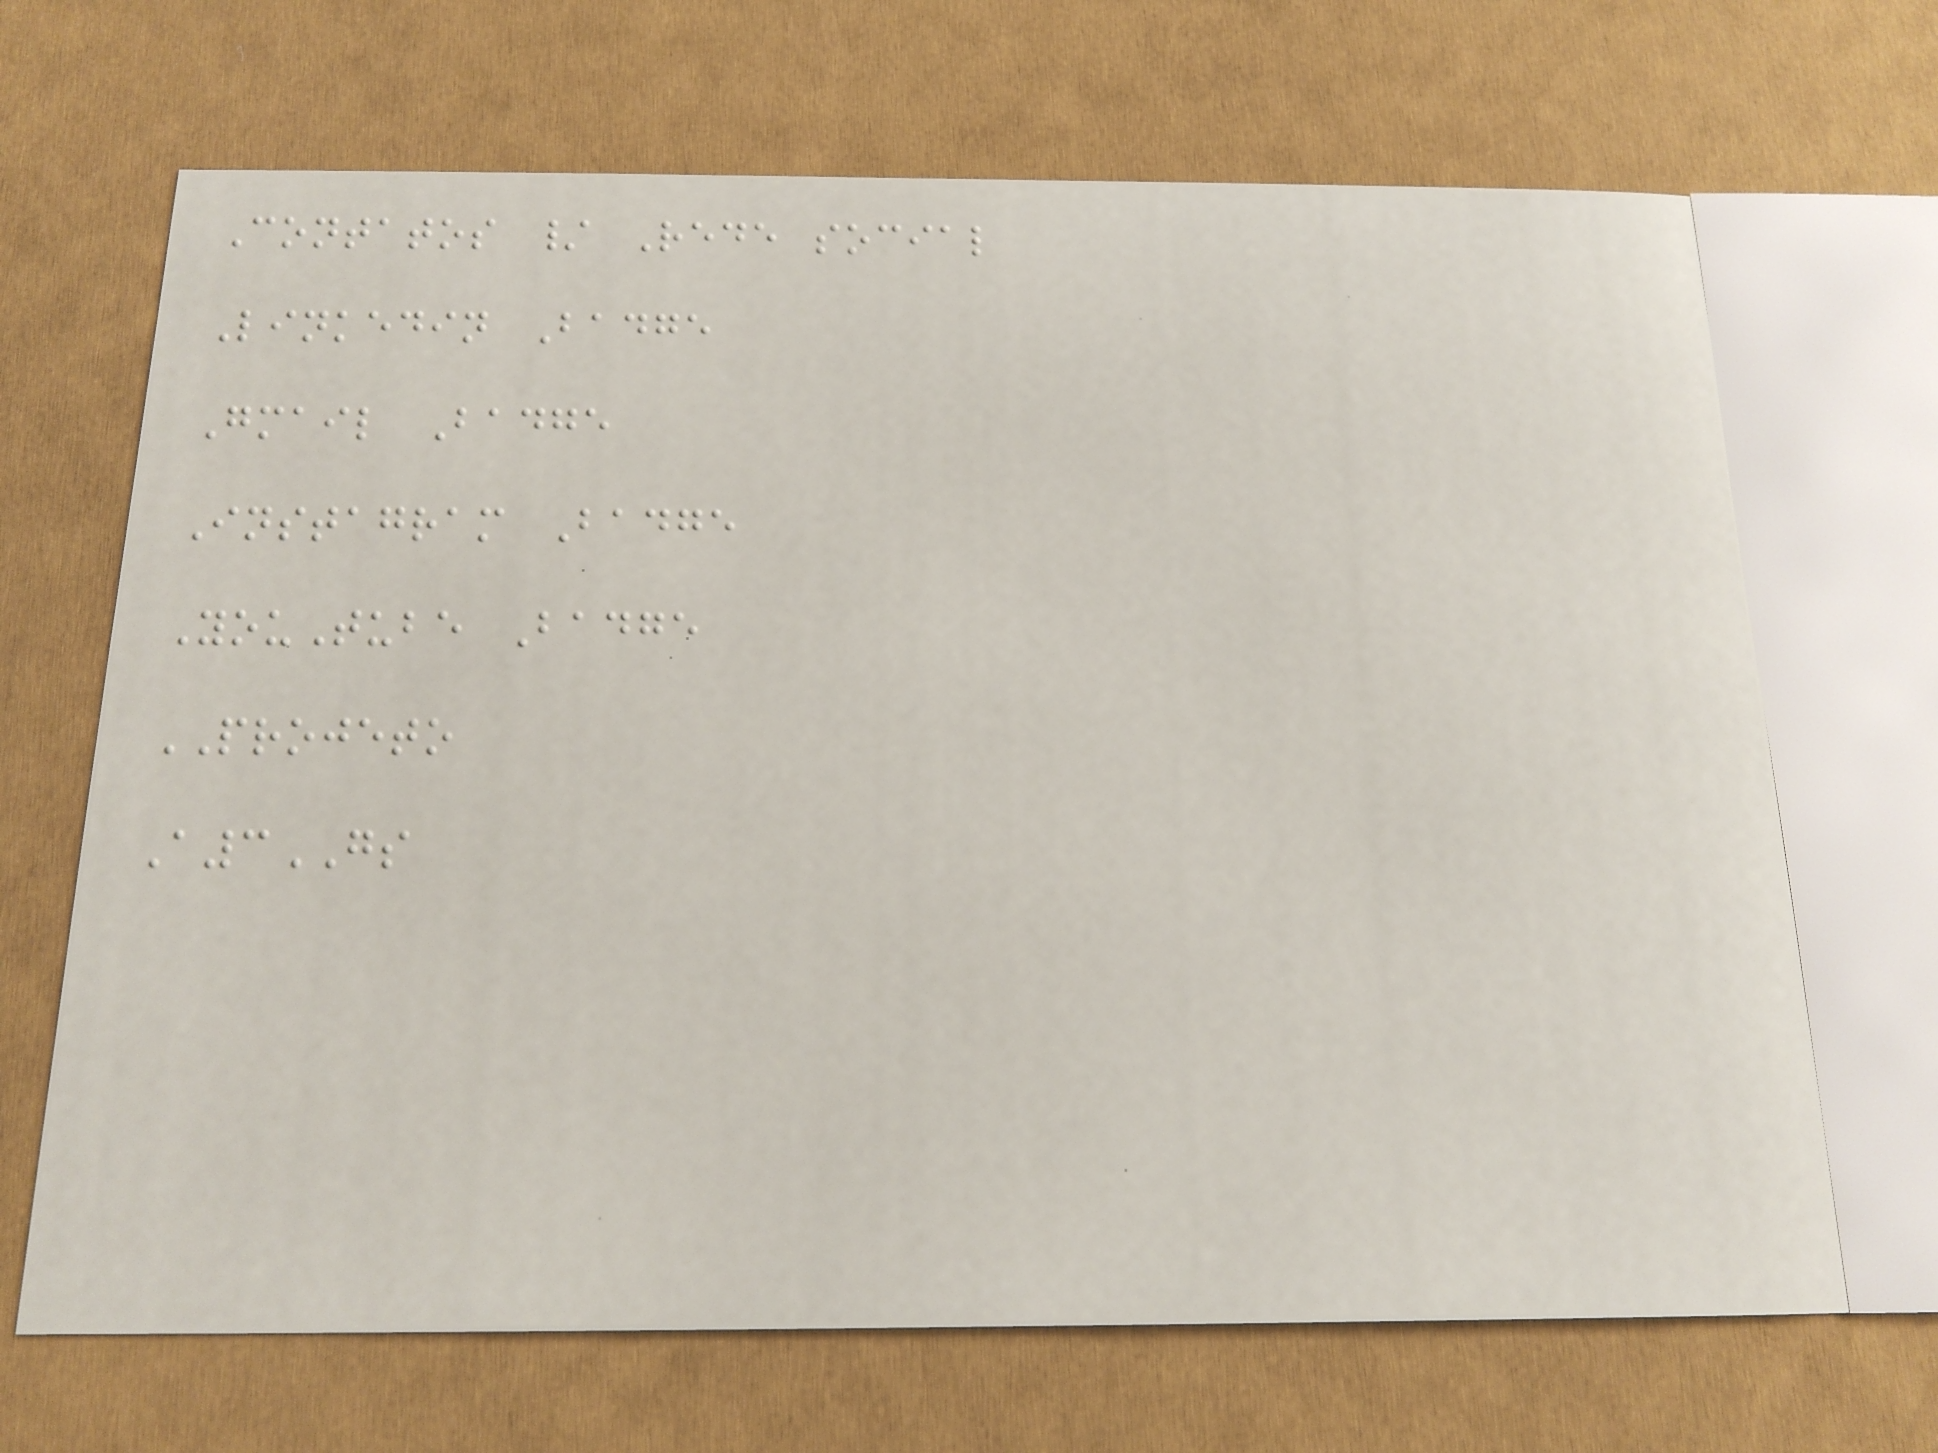Contatos / Rede social
Linkedin Badge
Gmail Badge
Instagram Badge
YouTube Badge
PROJETO
A3GS
